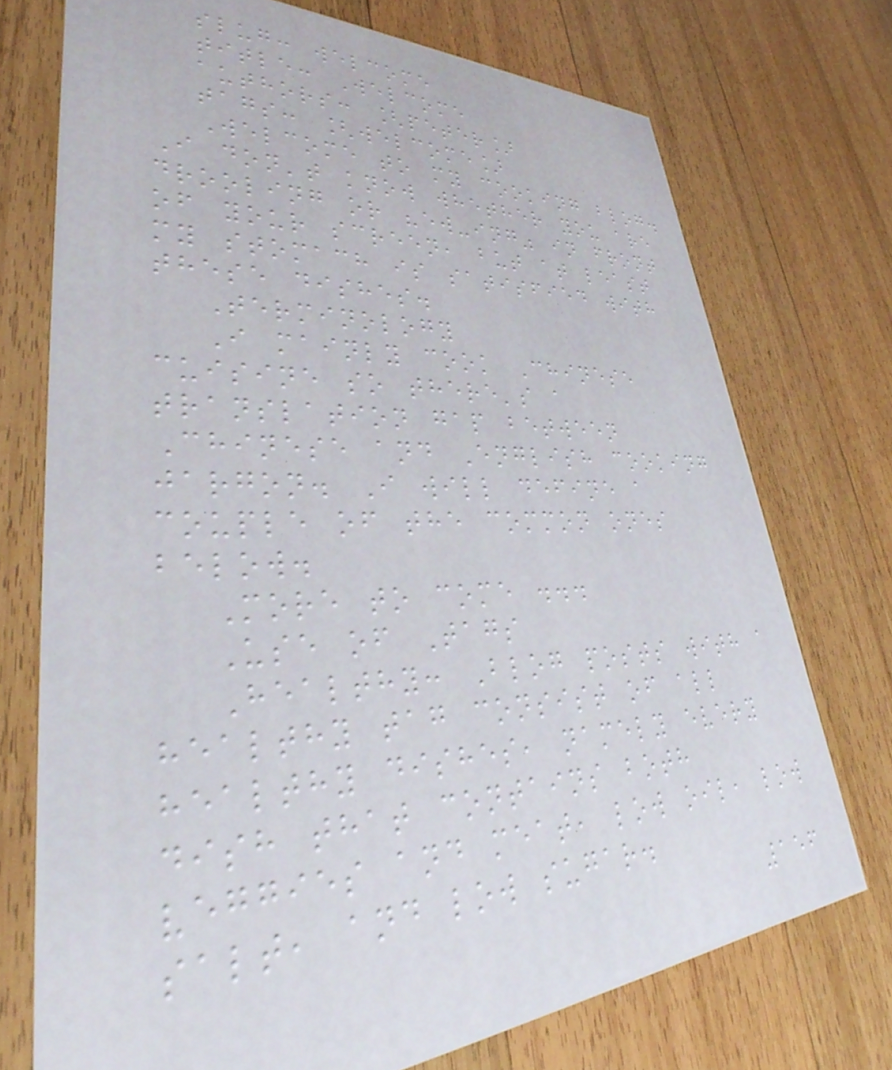slug: welcome
title: Welcome
authors: [peter]
tags: [welcome]
Welcome to my cooking blog.
I don't know whether you are
drooling or "ew-ing" in front
of your screen, but at least
my stomach is satisfied with
these dishes.
Terminology
I mainly cook Chinese
cuisine so there's a
translation gap between
Chinese and English cooking
jargon. I will define a
couple of the common ones
below.
More to come ...
Use of Tags
Healthy: Blog posts with a
healthy tag consist of all
healthy dishes, namely every
dish that contains both
veggies and meat, low oil, low
salt, and low sugar.
156
